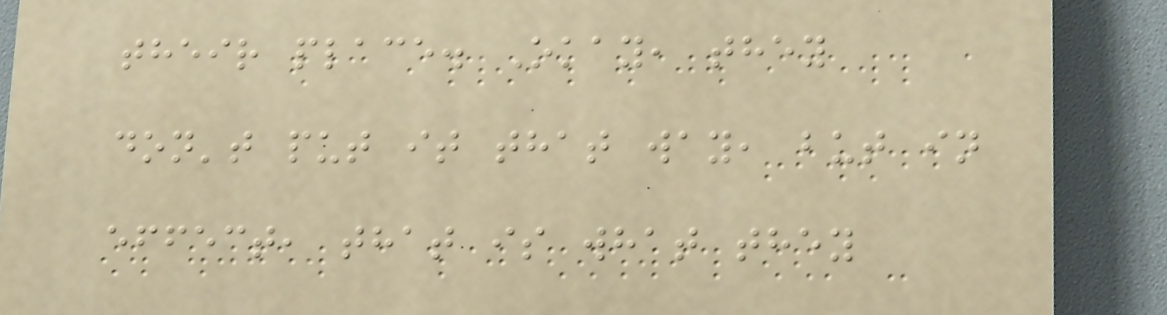their place. Okay, they
don't put it that way, but in
effect, that is what they
